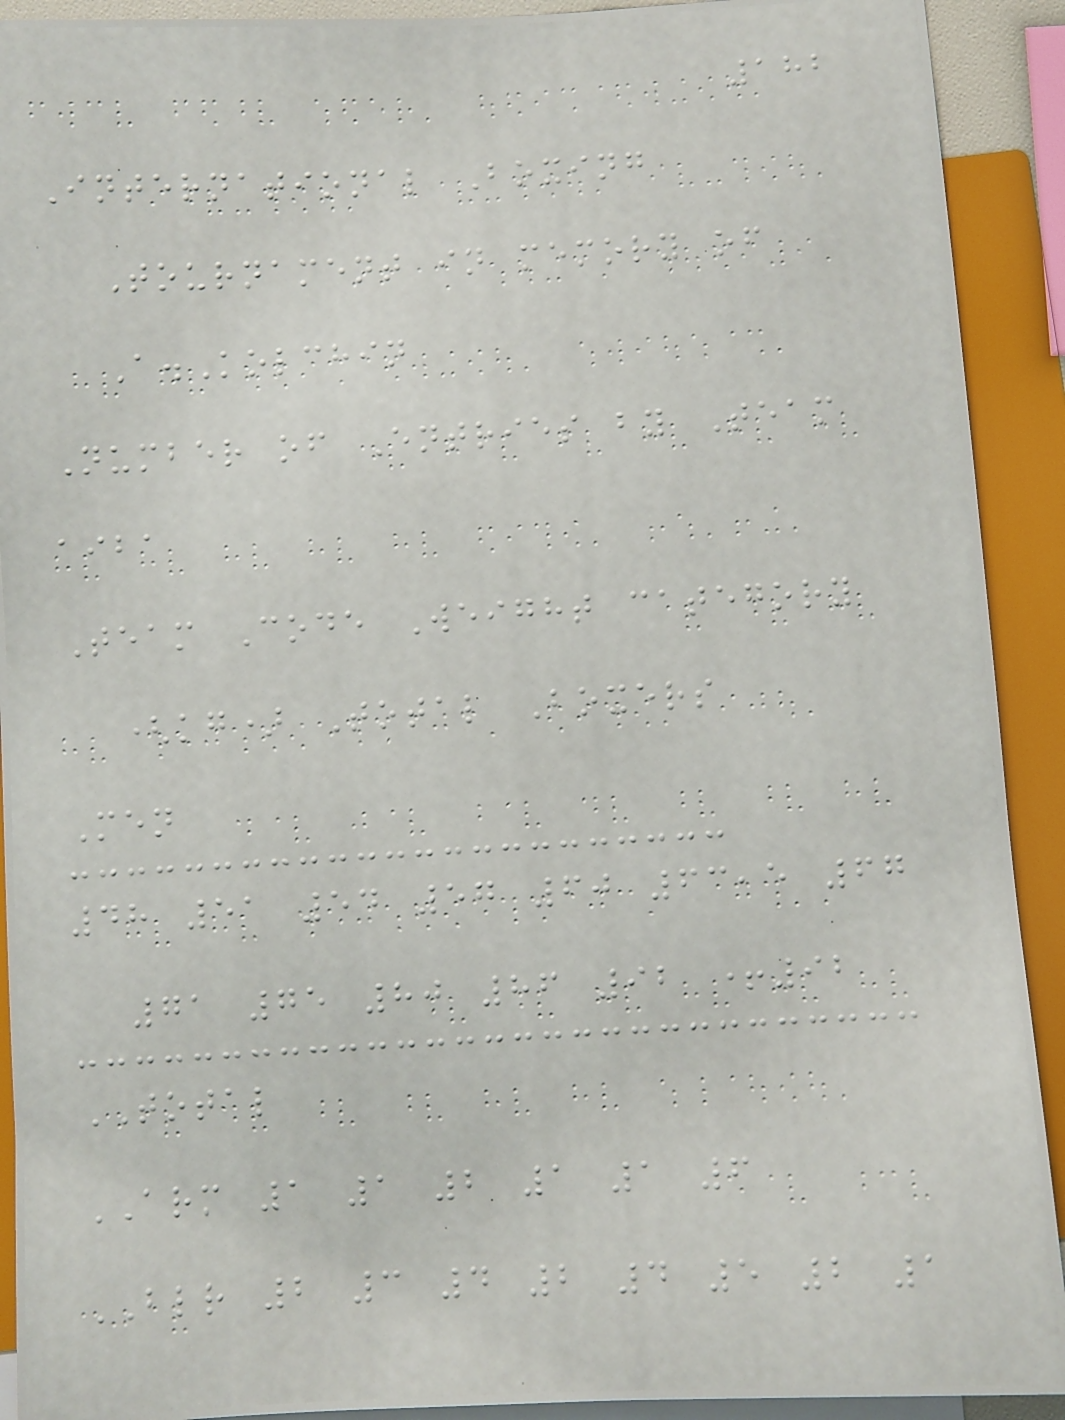182
International Boxing
Tournament in memory of
A.Kolchin
Number of Entries by Team
aiba
Team Code Weight category
(kg) Total Boxers
Men
48 51 54 57 60 63,5 67
71 75 80 86 92 +92
TOTAL
ARM 1 1 2 1 1 6
BLR 2 3 4 2 4 5 2 1
